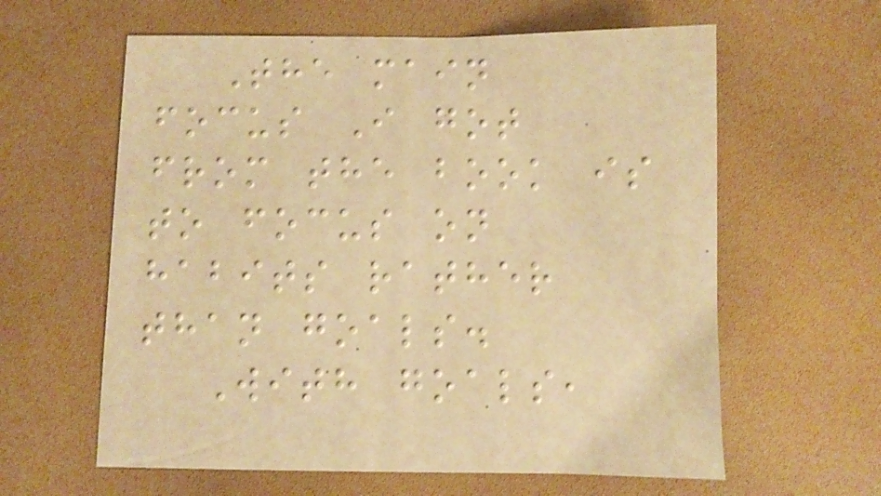The main
focus I got
from the book is
to focus on
habits rather
than goals.
With goals,
